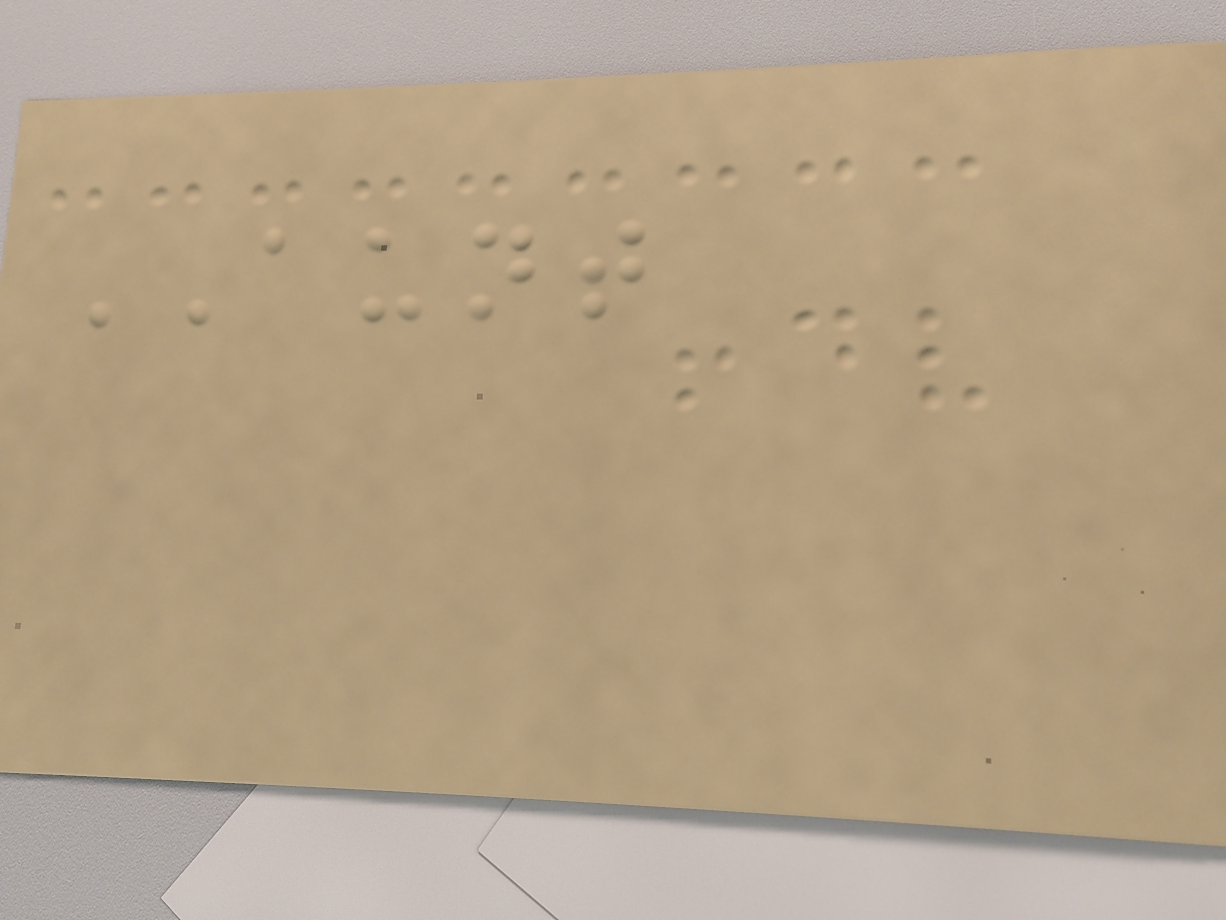AUNT
